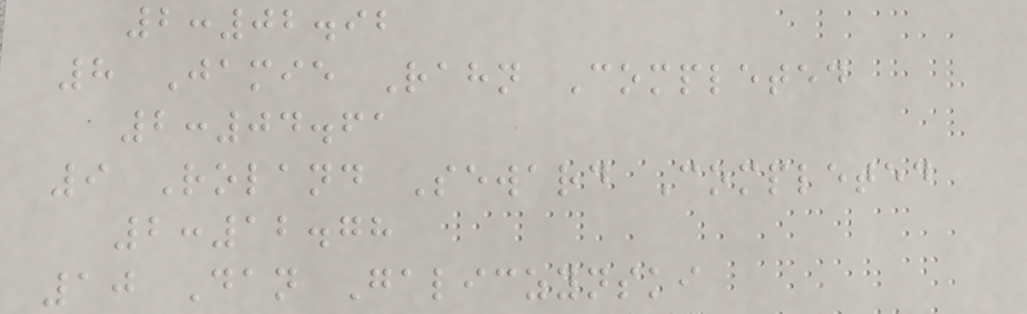2:02.92
8 Jamie Rahn Completed
2:04.61
9 Roland Seward Completed
2:12.78
10 Dan Galiczynski
